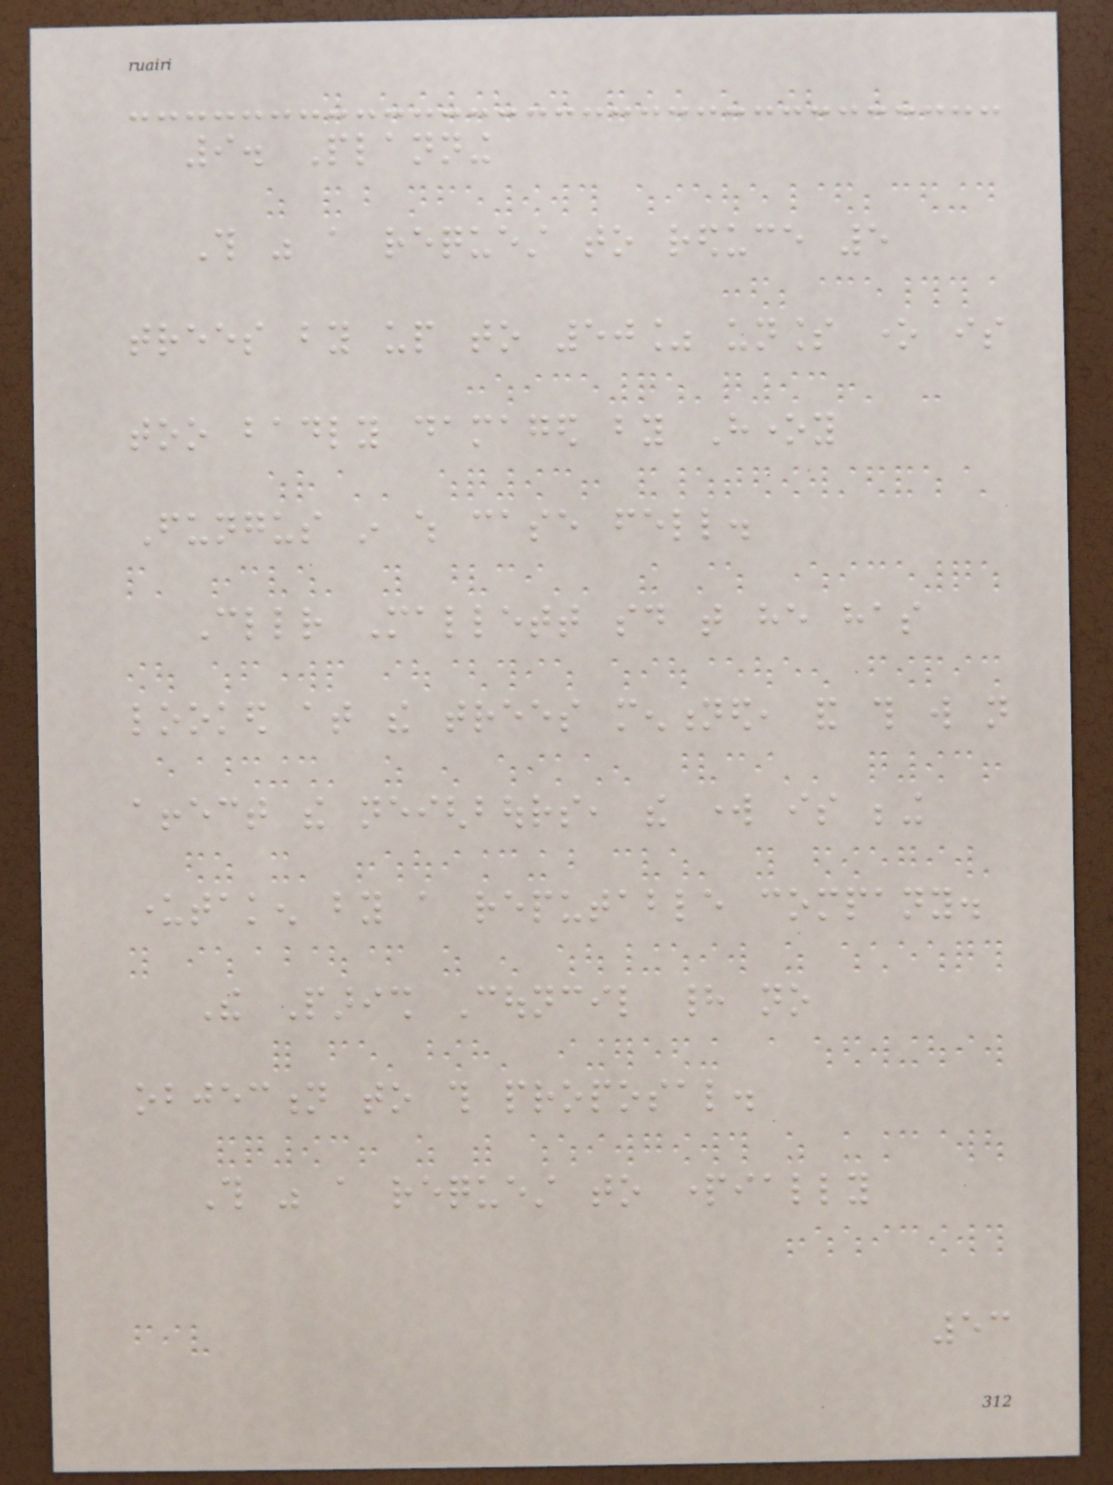9. Planning
This was a request to reduce 5
trees by up to 50% unless one is
too badly damaged by Honey
Fungus in which case fell.
Cllr Mallett said that he has
looked at the trees mentioned, and this will not
affect the neighbours, the work is being
undertaken by a reputable company.
The Parish Council had no
objection to this proposal.
This was a request to partially
53
